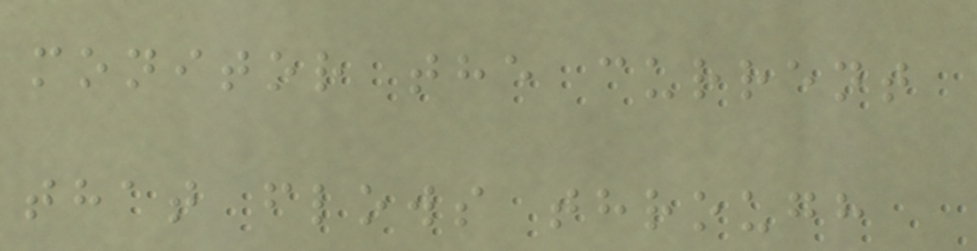monitor the current
that flows through
